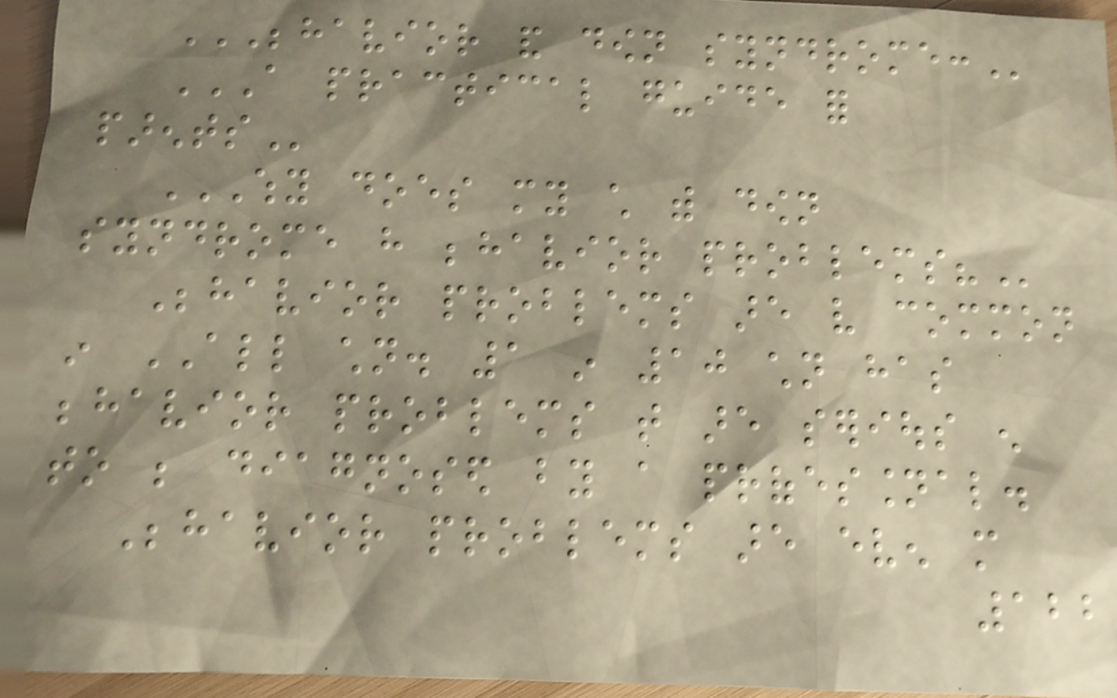BEHAVIOR AND DOWN SYNDROME:
A PRACTICAL GUIDE FOR
PARENTS
WHY DOES MY CHILD WITH DOWN
SYNDROME HAVE BEHAVIOR PROBLEMS?
Behavior problems are very common
in ALL children. 1 in 10 children has
behavior problems that are serious enough
to be diagnosed by a professional.
Behavior problems are even more
122
